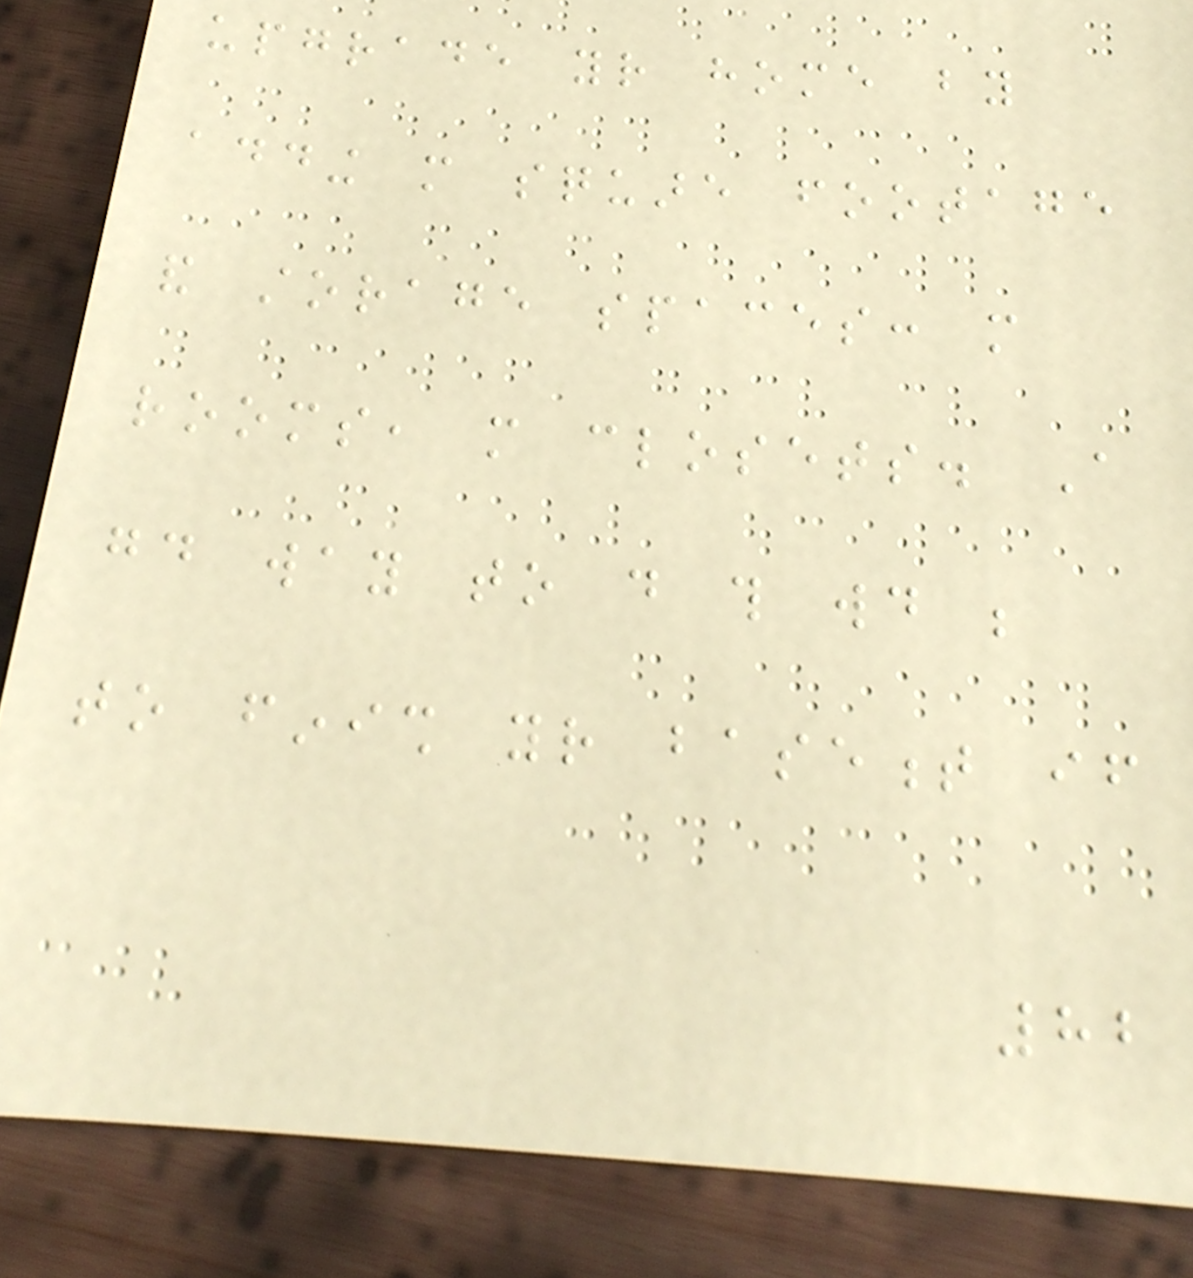upgrade your home by
adding more square footage
and storage spaces: more
rooms, more closets. A
good way to do this would be
to finish your basement if
82
